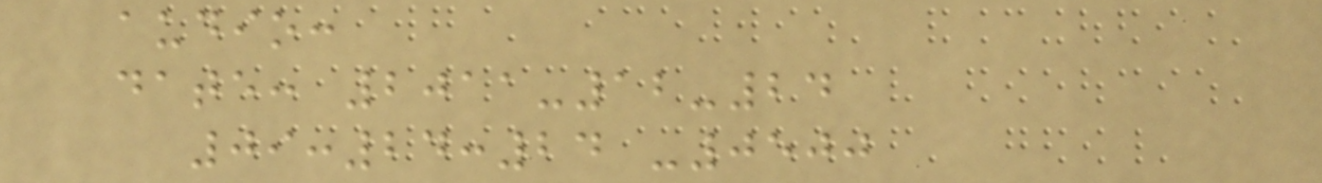audio:
date: 2011-12-24
09:24:24 -0500
